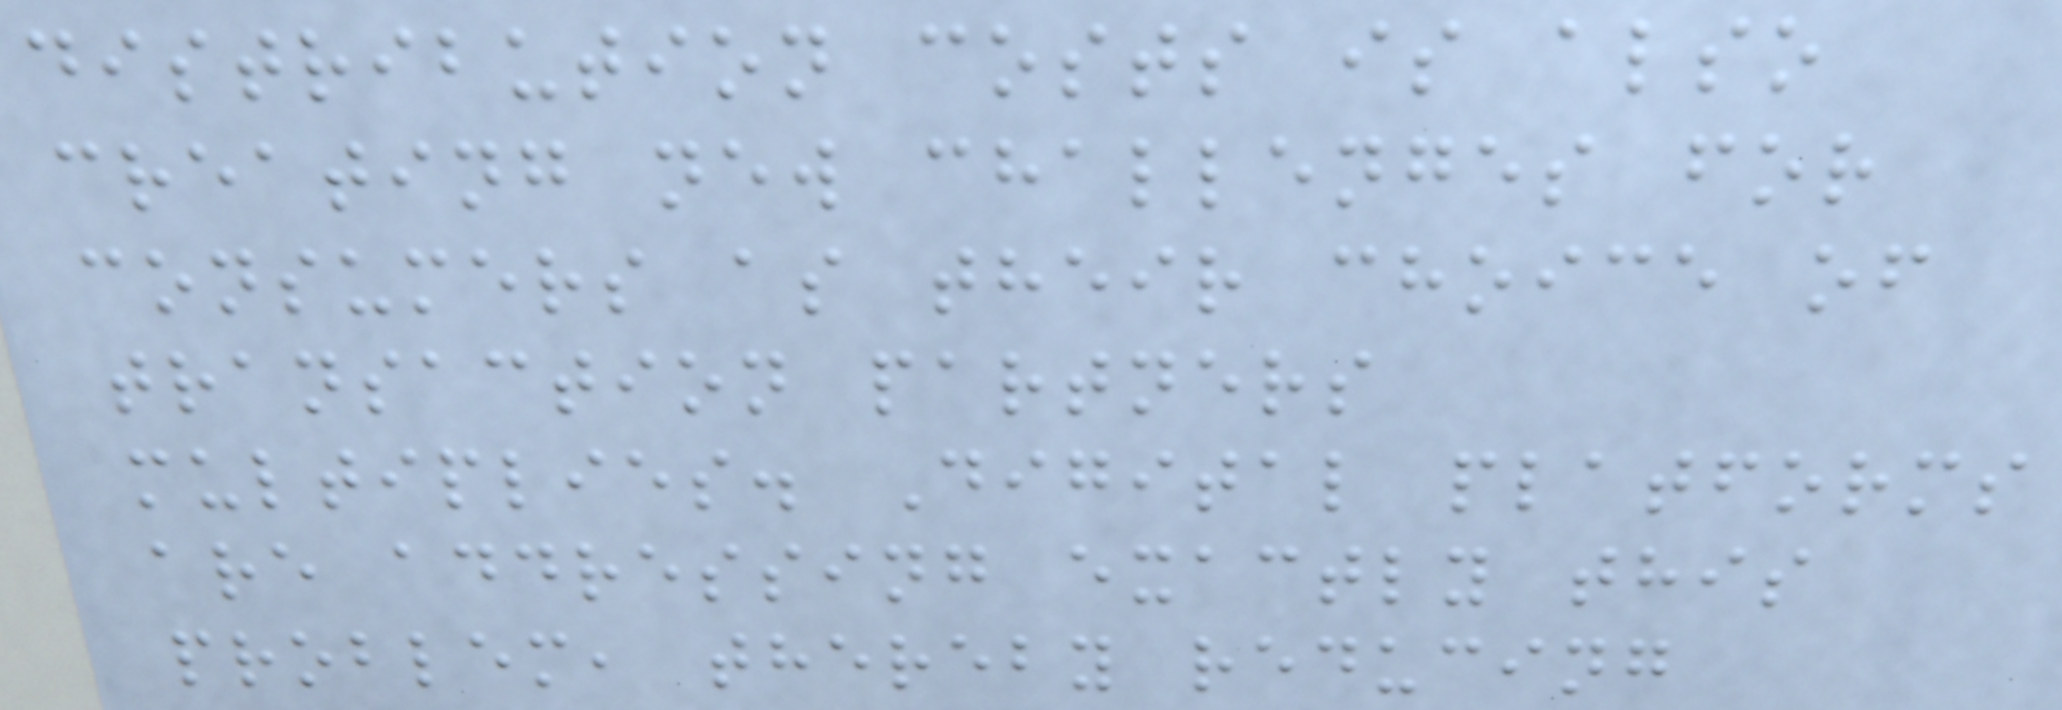distribution costs is also
creating new challenges for
consumers as their choice of
transaction partners
multiplies. Digital platforms
are addressing exactly this
problem, thereby reducing
